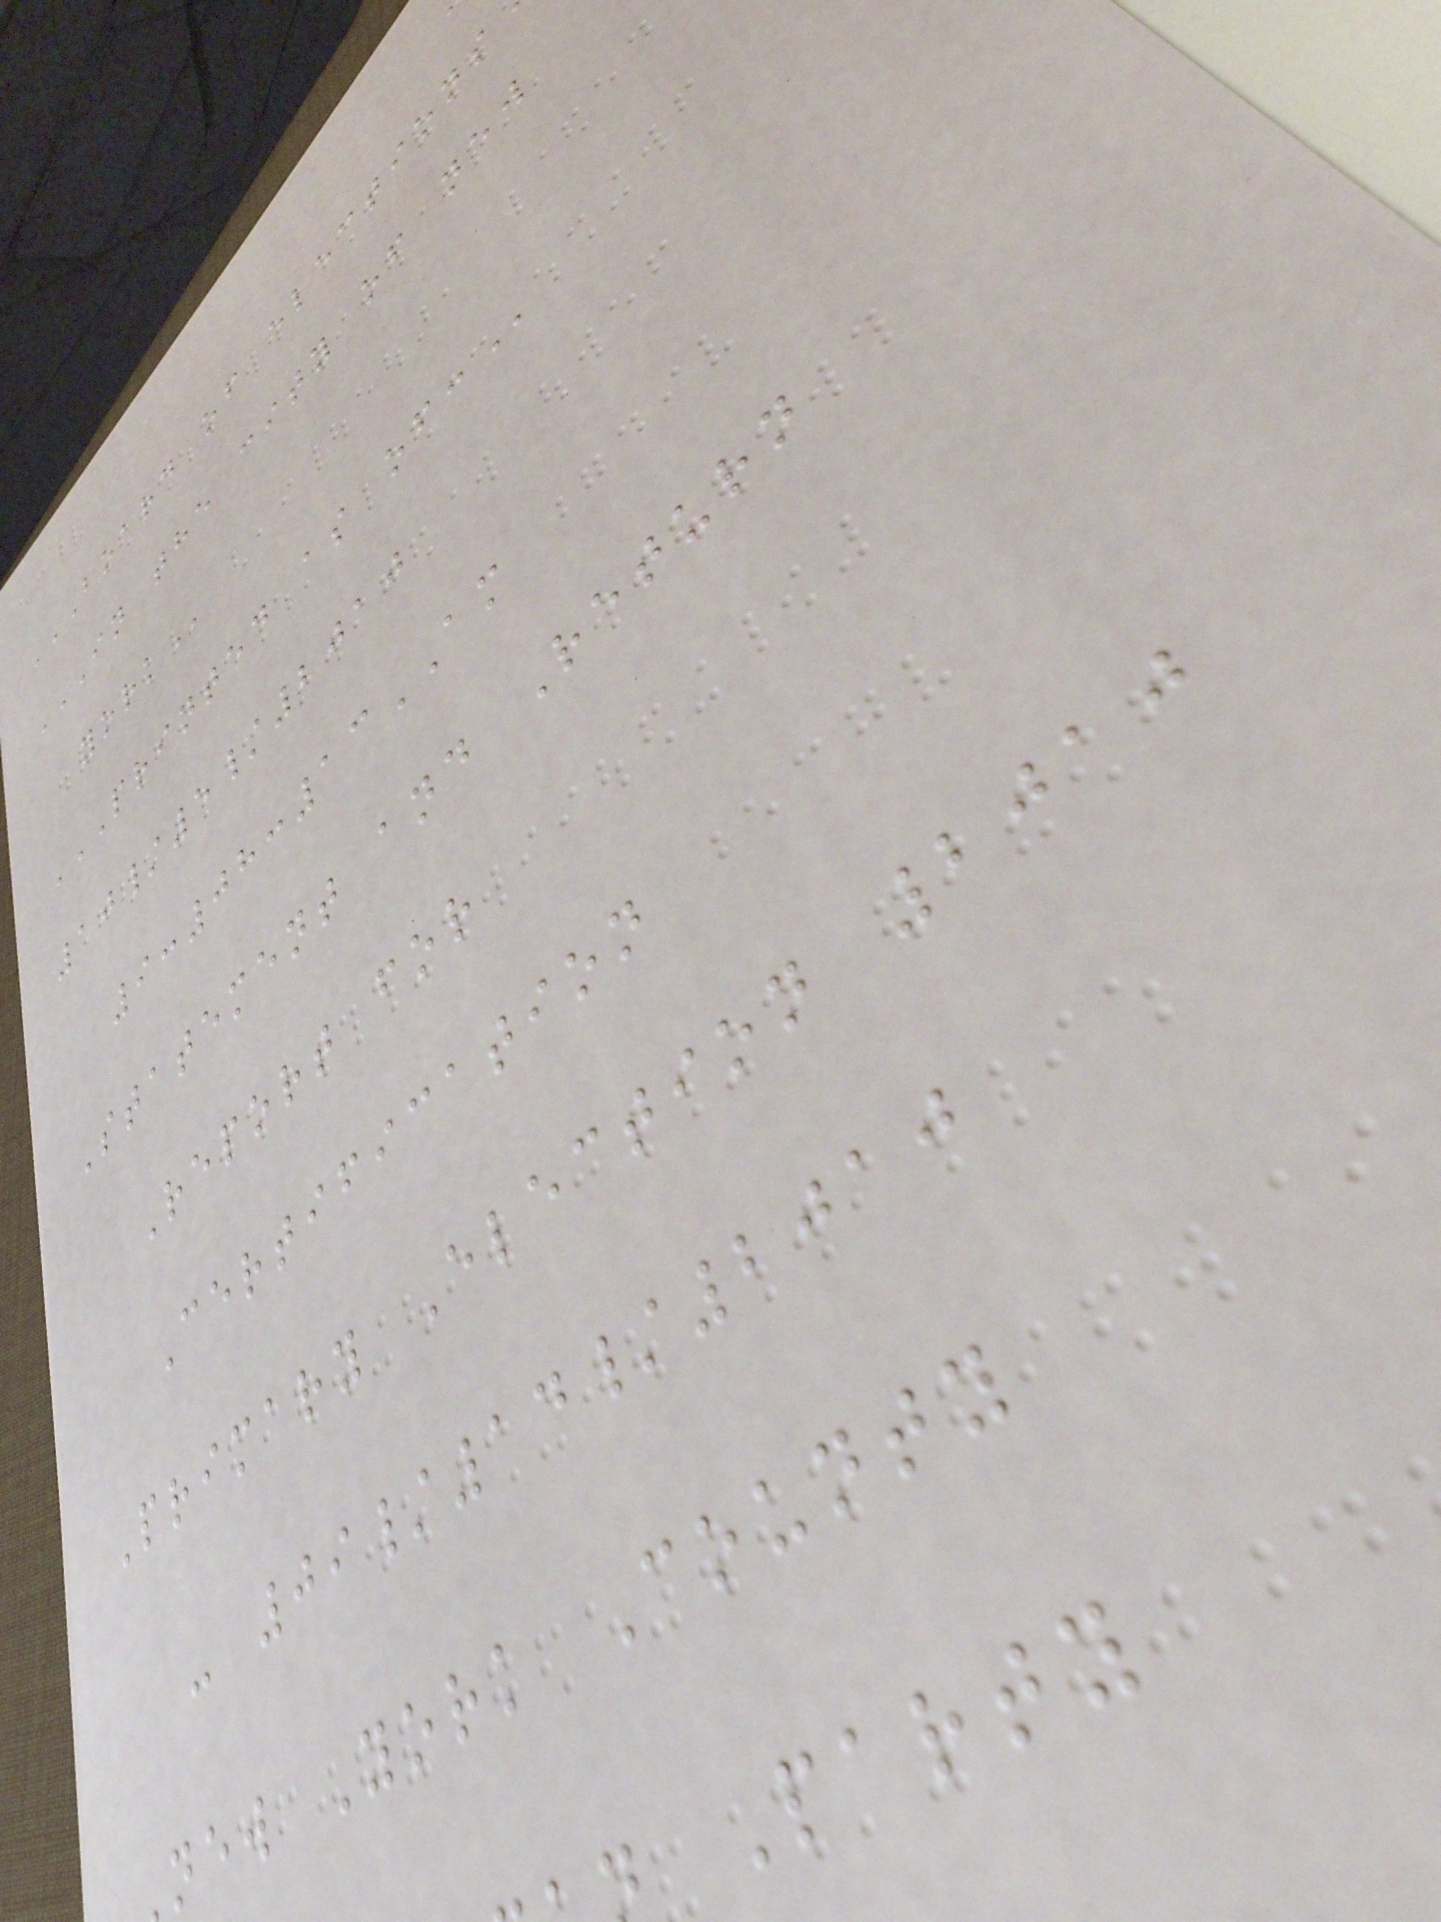IN THE CITY OF NEW
PRINTED AS OF:
10/5/2010
9:08:13AM
Statement and Return
Report for
Certification
Primary Election 2010
- 09/14/2010
new York County
Party
